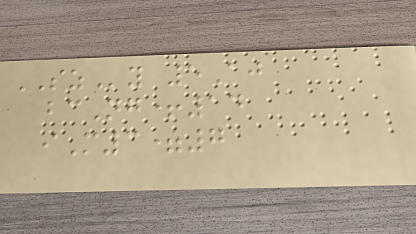SZy 5Aj
bcNg+14
iM3=7
